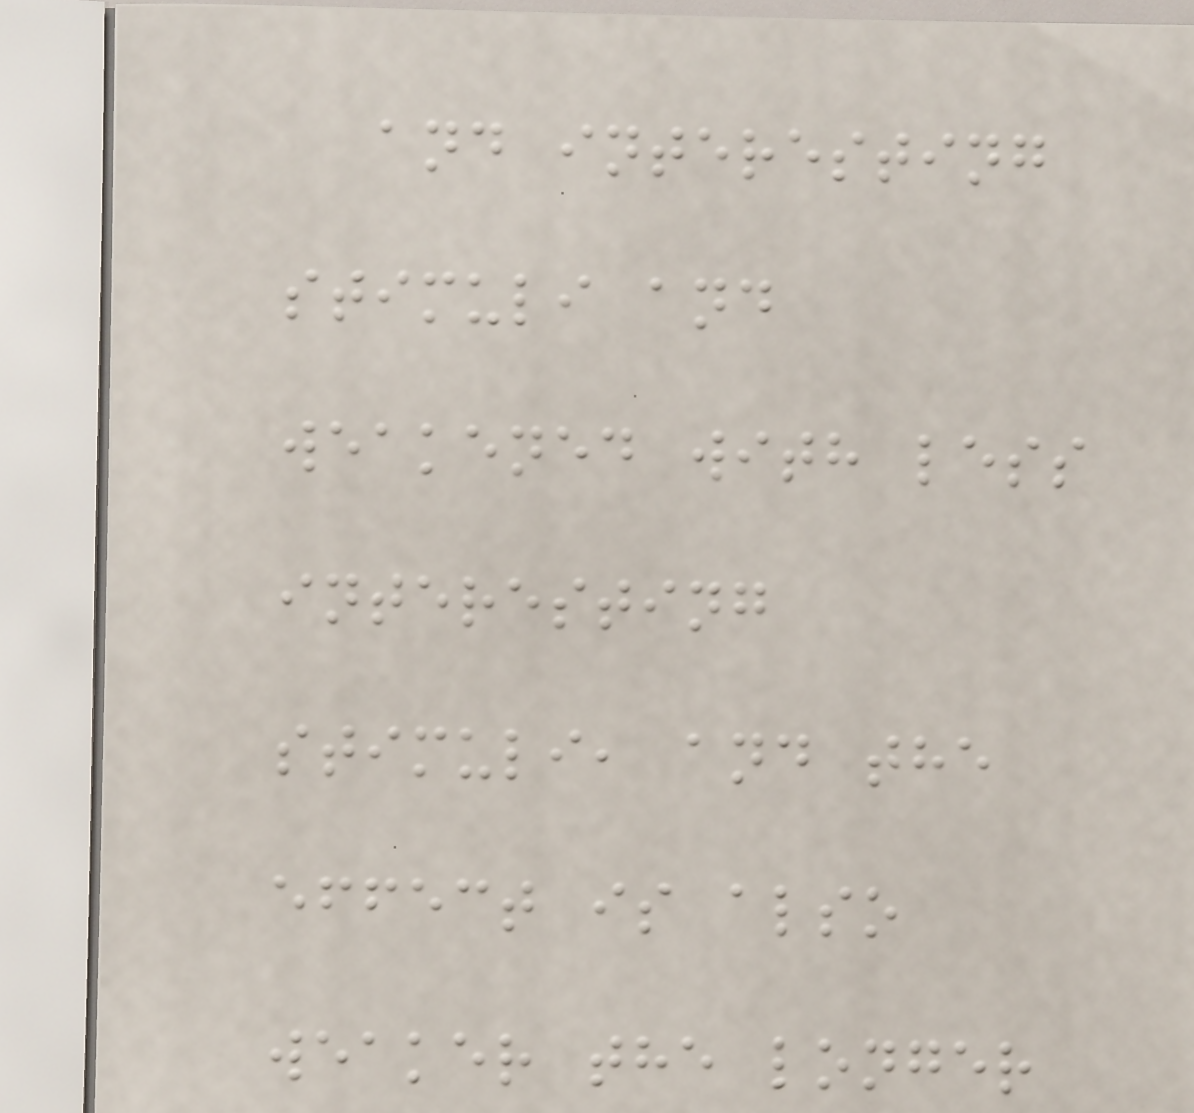and interesting
stimuli and
weakened with less
interesting
stimuli, and the
effect is also
weaker the longer
